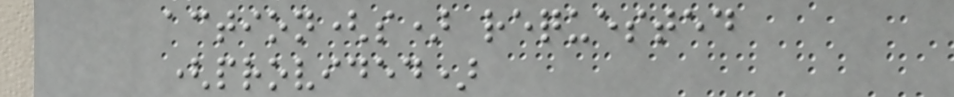action(s) requested
(provided)
